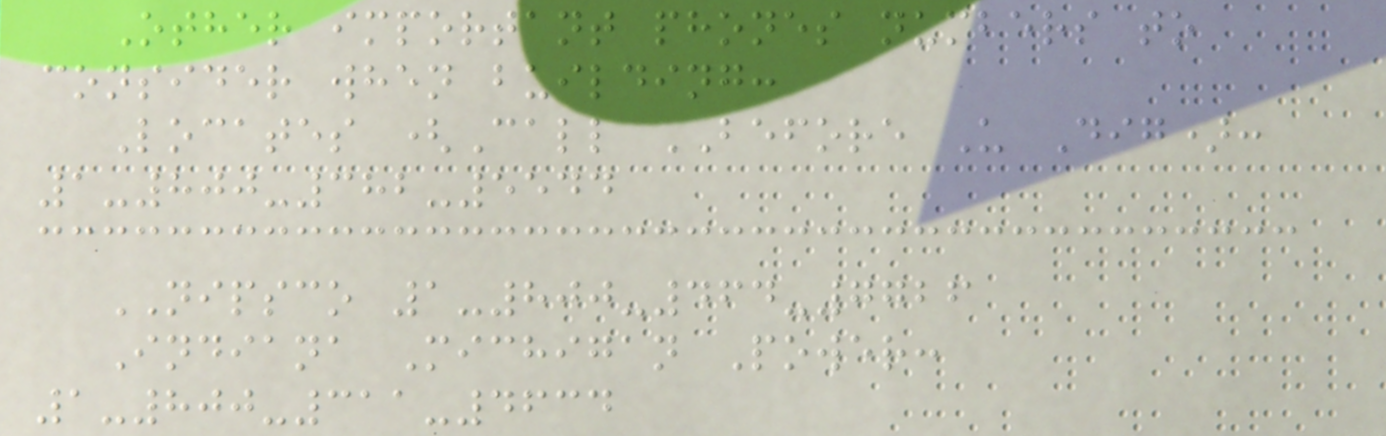Other important phones numbers to
consider when building:
Locates (Call BEFORE U Dig):
1-800-382-5544
NIPSCO 1-800-464-7726
Indiana Michigan Power:
1-800-311-4634
